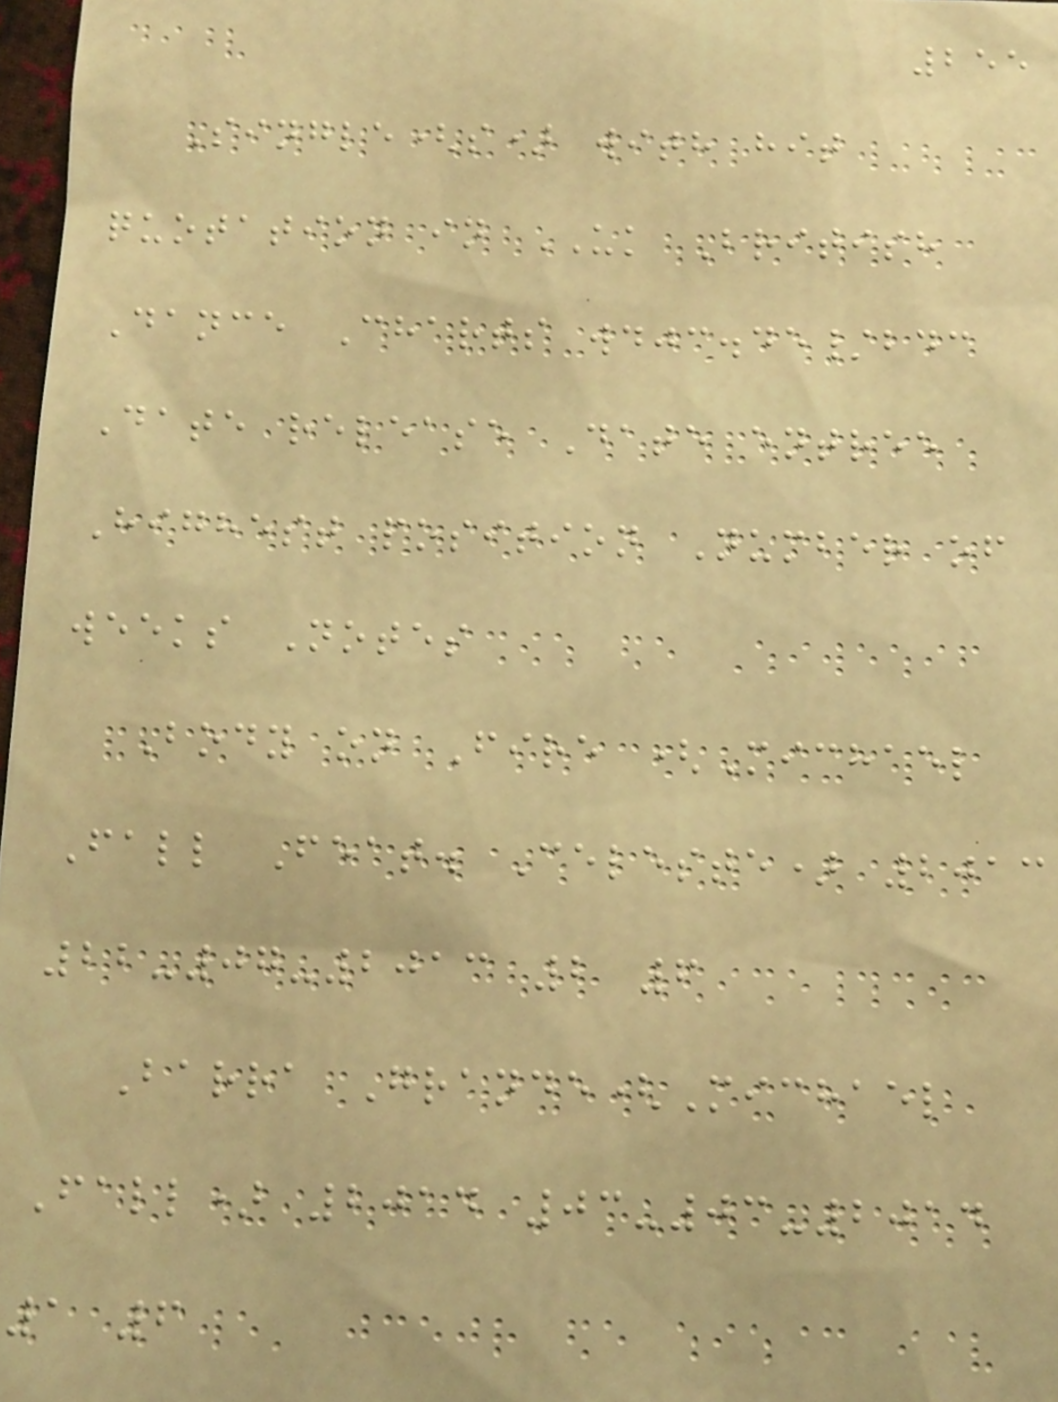255
Single(s) with hit
quotation in UK British
Dance Charts wdjc.de/bdc
Date release Date entree
Highest position Number of
weeks Notes
Body on Fire (Michael
Fall Feat. Celeste) 2013
22-07-2013 2 6
Barra Grande(Michael
Fall) 2014 03-03-2014
1 6
